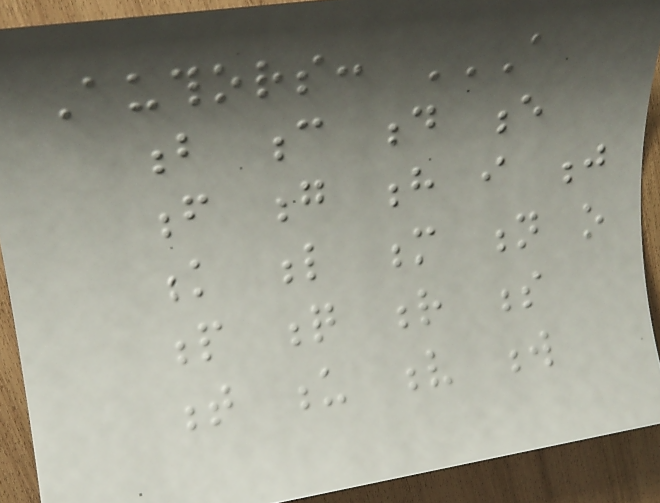Authors: A
B C D E
F G H I J
K L M N O
P Q R S
T U V W
